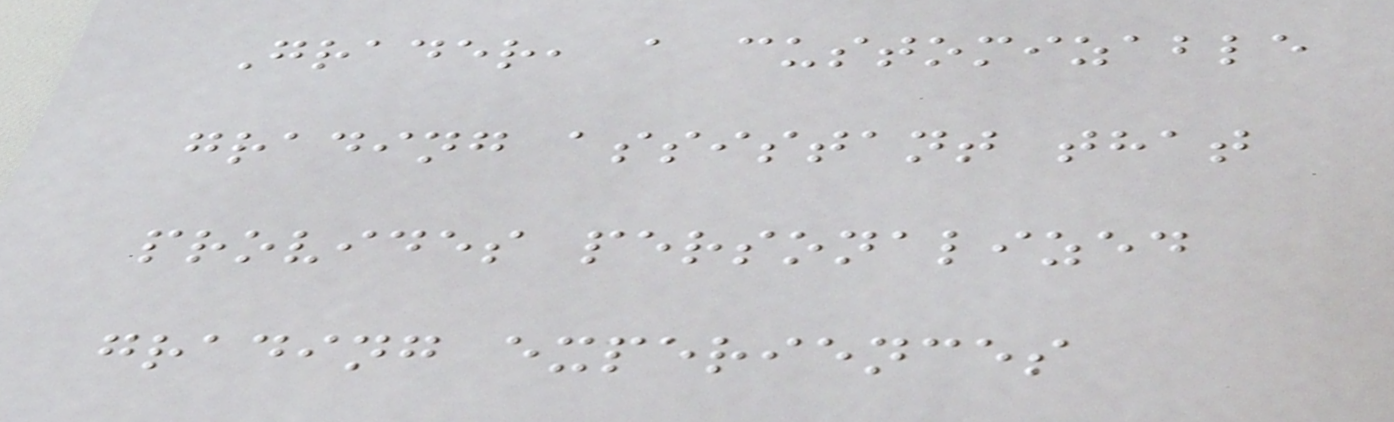Grader, a customizable
grading assistant that
provides personalized
grading experiences
